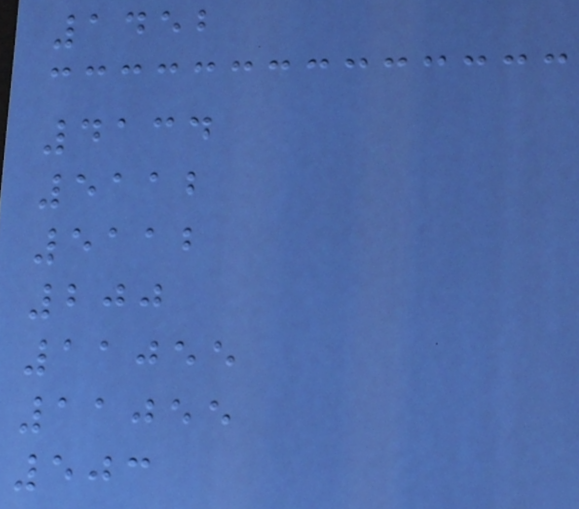1452
4134
5112
5112
200
11055
11055
503
